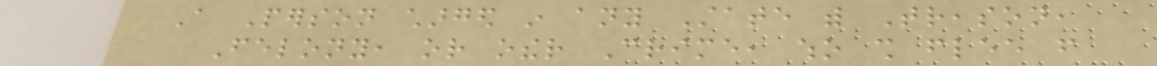A Person charged in any State with Treason,
Felony, or other Crime, who shall flee from
